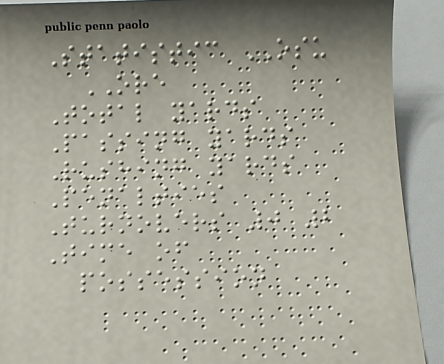Statistic OSU
ORE
Total yards
Passing yards
Rushing yards
Penalties
Turnovers 0 2
Time of
possession
